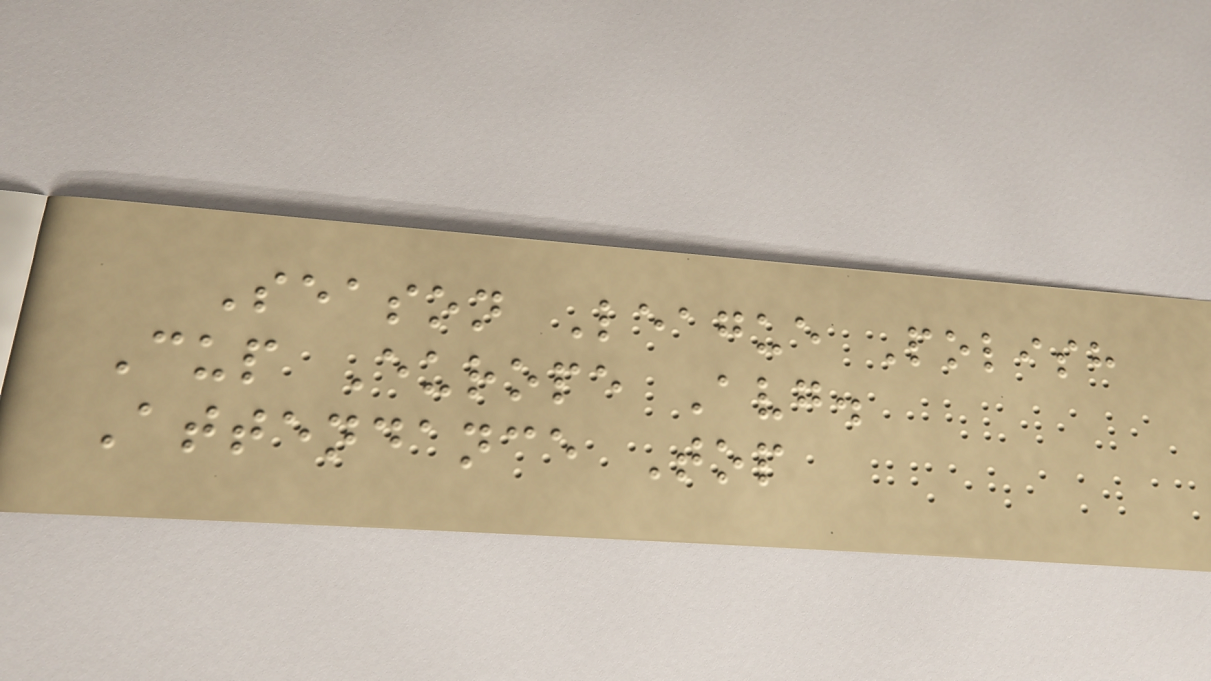Season League Polish
Cup Europe Avg.
Attendance Top
